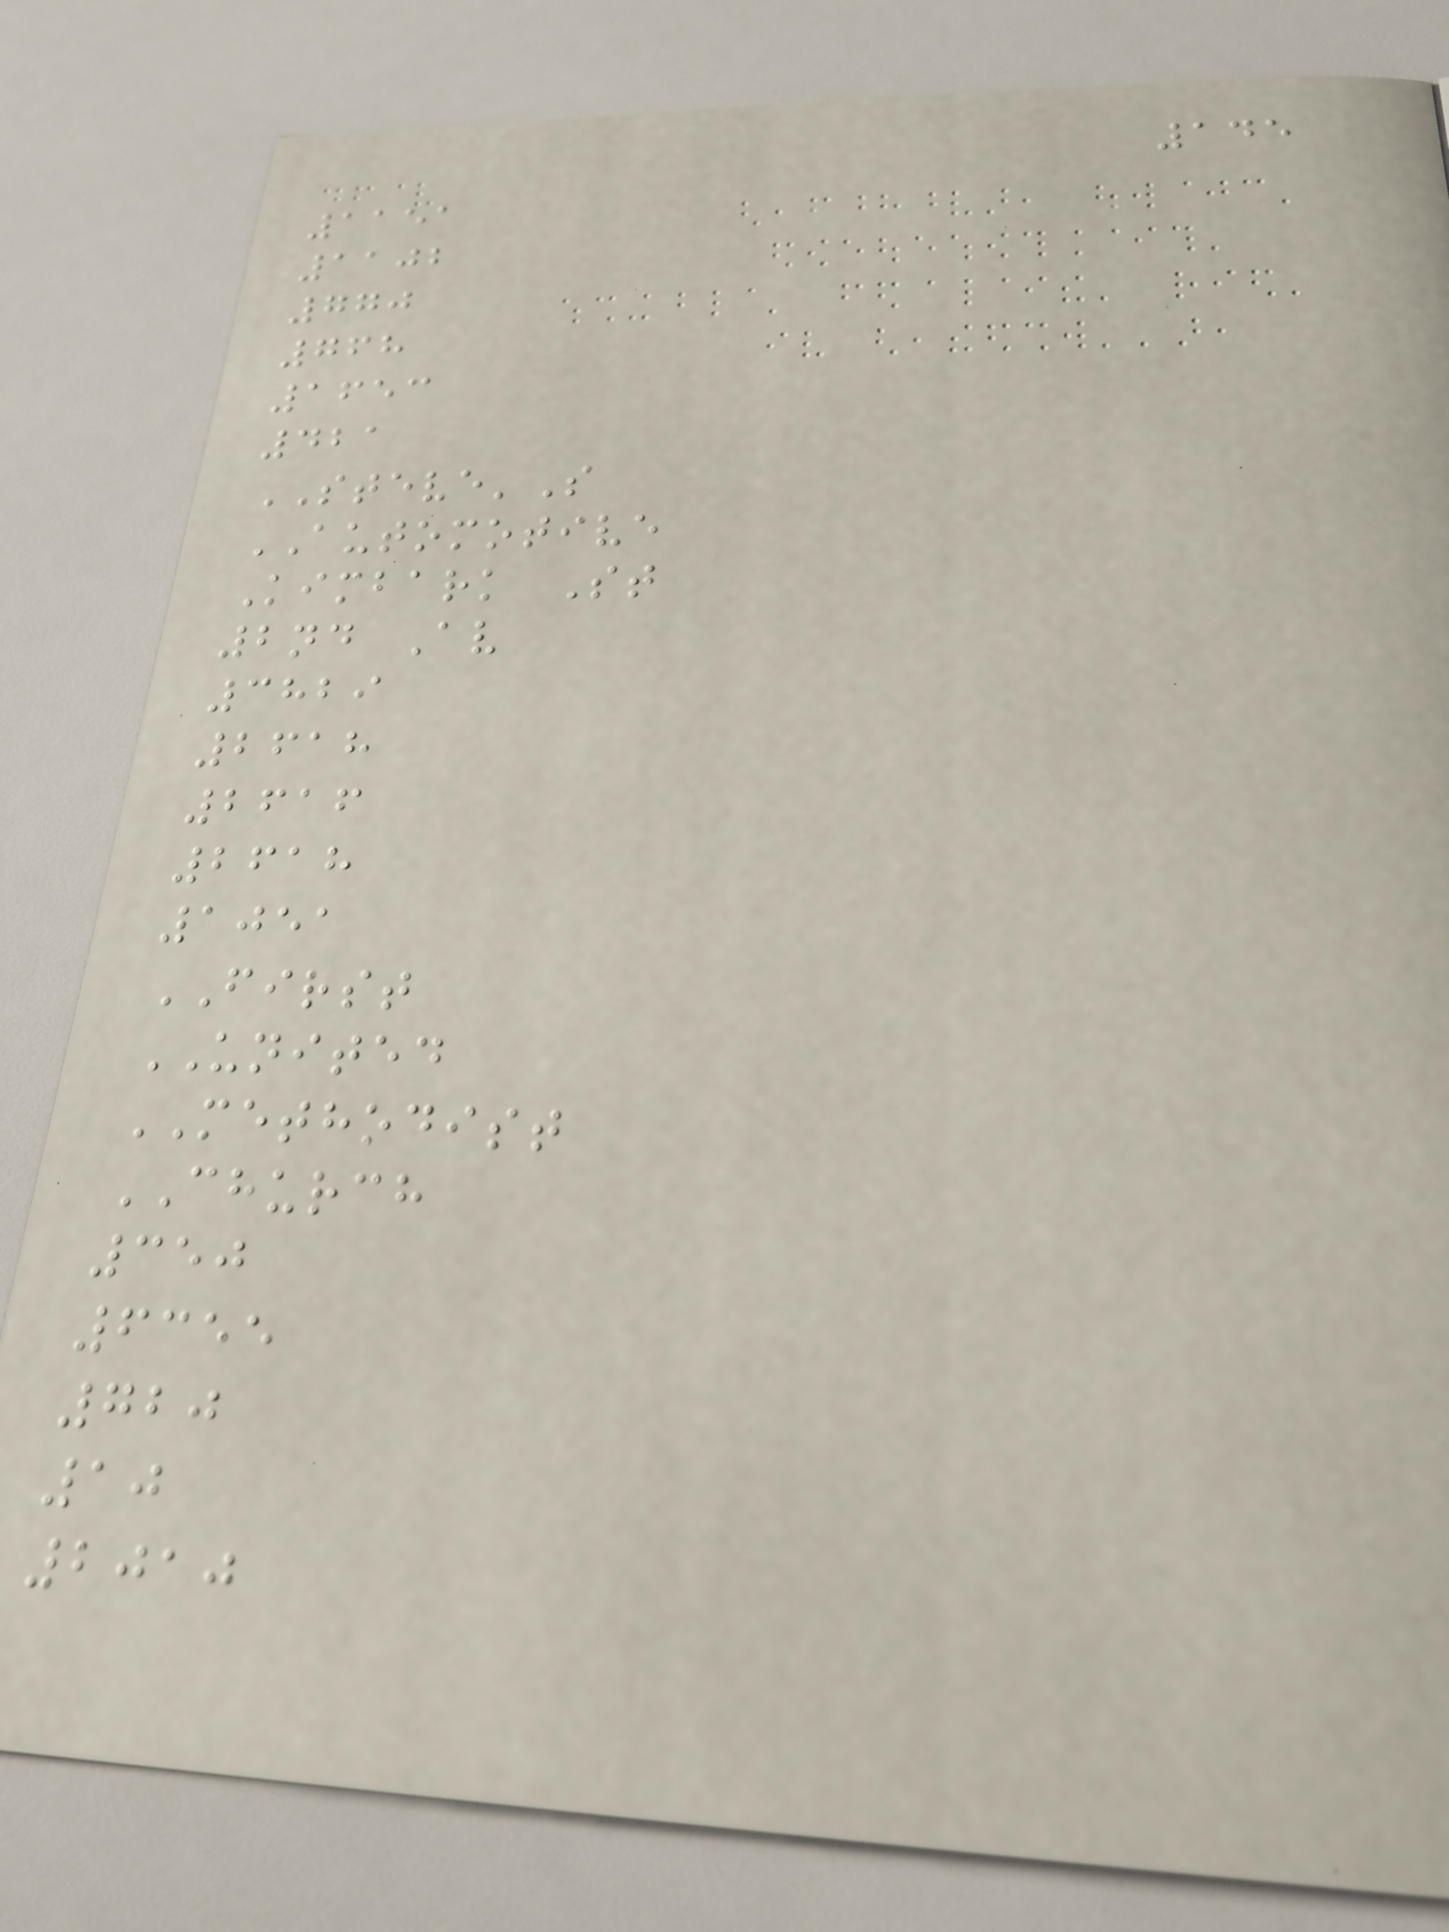145
1151
1102
770
768
1653
421
STEVE'S
AUTOMOTIVE
Kimbark St
2nd Av
3829
2618
2616
2618
1051
FIRST
UNITED
METHODIST
CHURCH
350
6355
720
10
2010
